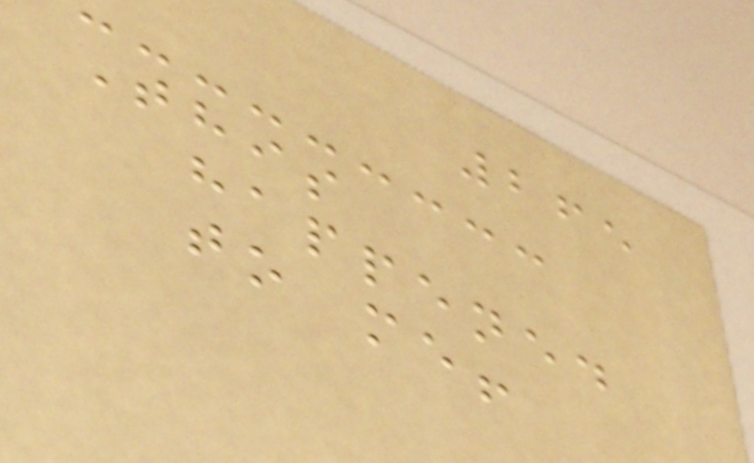265
This
happened
to me!
